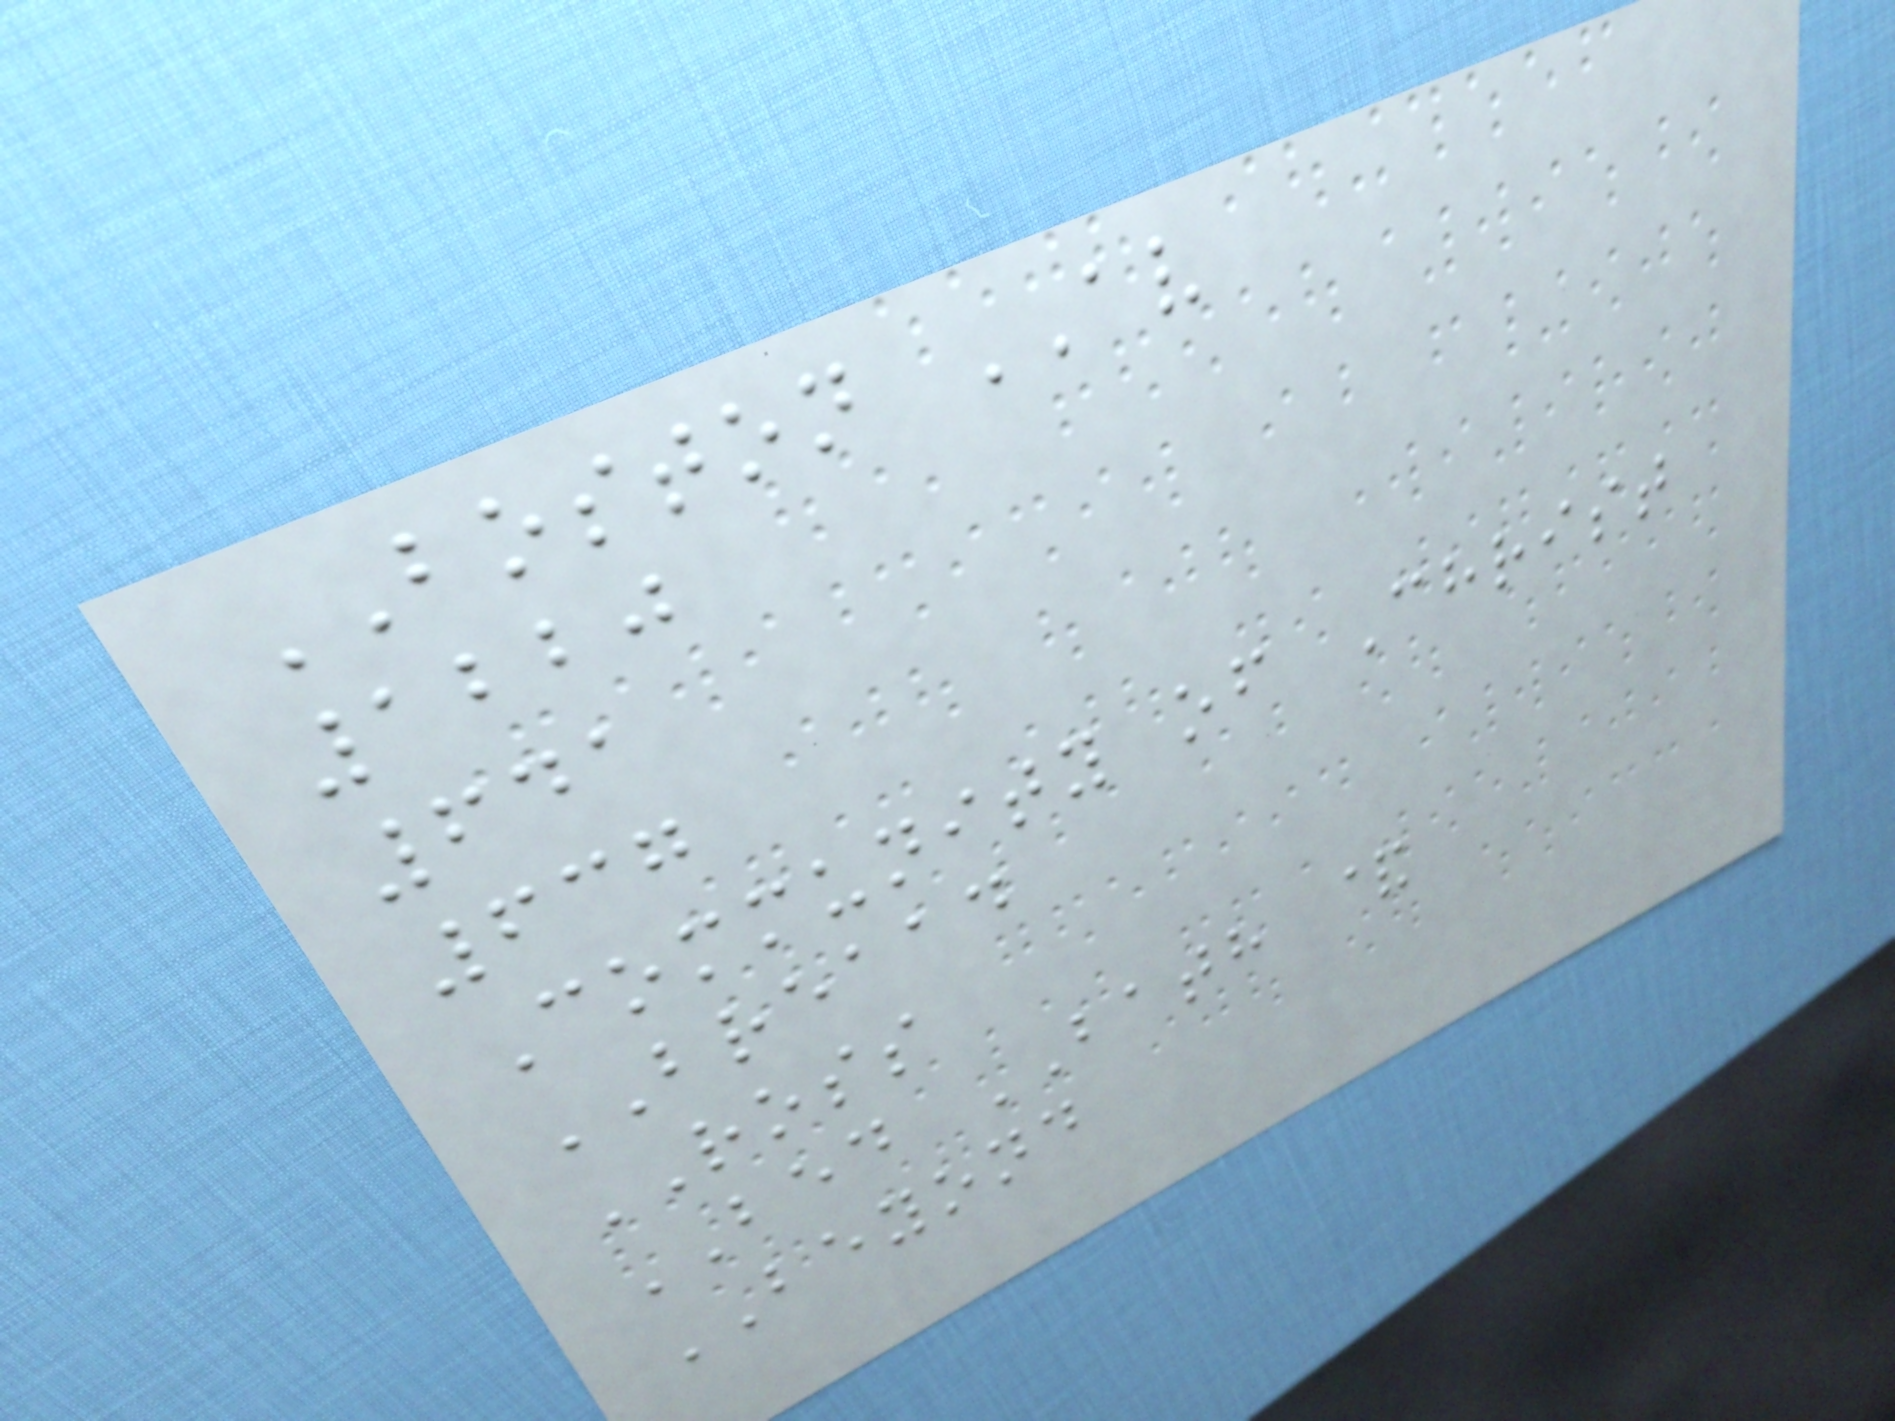BOSTON AV
1220
641
637
Community of Christ
BREAAD
ROSS
BED BATH &
BEYOND
